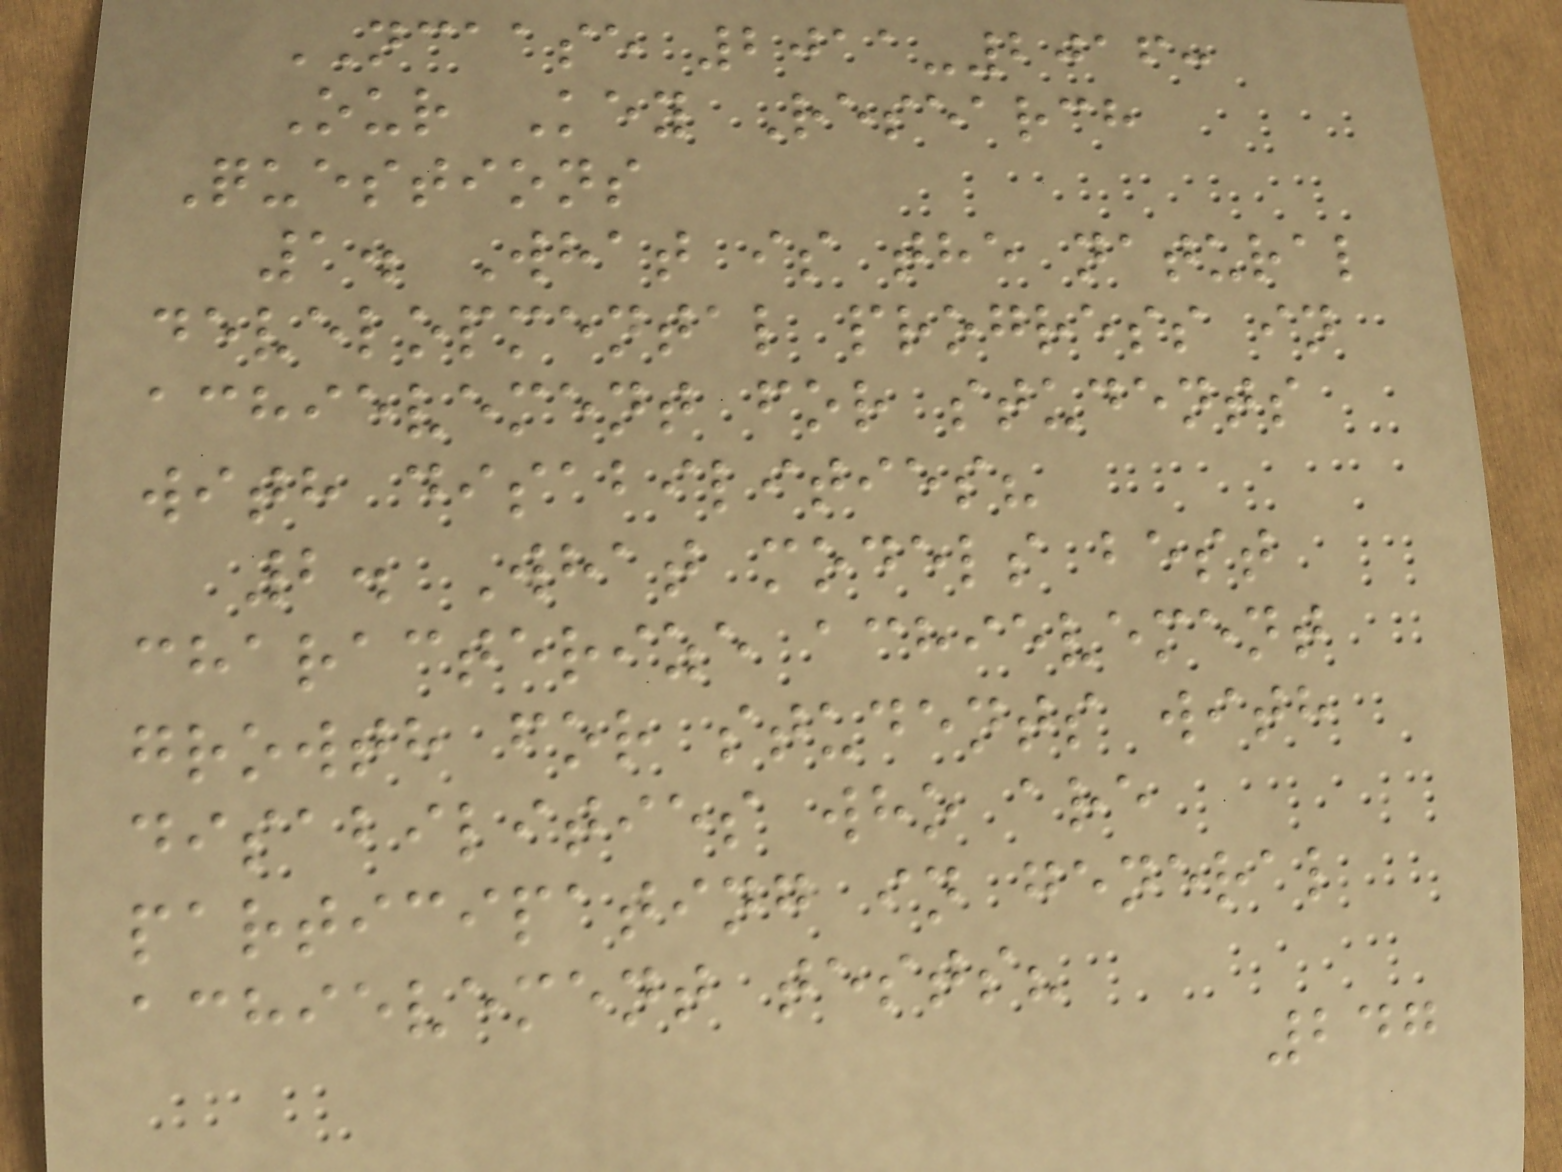NCAASE 2011-2016:
Our Key Research
Questions
1. What is the natural
developmental progress in
achievement for students
with disabilities?
2. What models best
characterize achievement
growth for students with
disabilities who are
participating in general
achievement tests?
247
